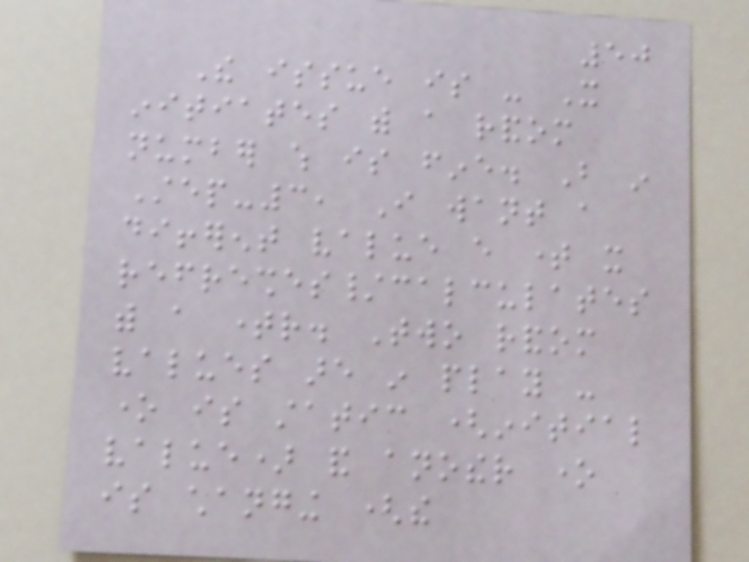50
The issue is - It
initiates with a random
number which is fine. But in
Step-3, I want a
different value every time it
refreshes/calculates
with a timer. Two random
values are in play -
one is static (initial
value) and another one
is changing (the
